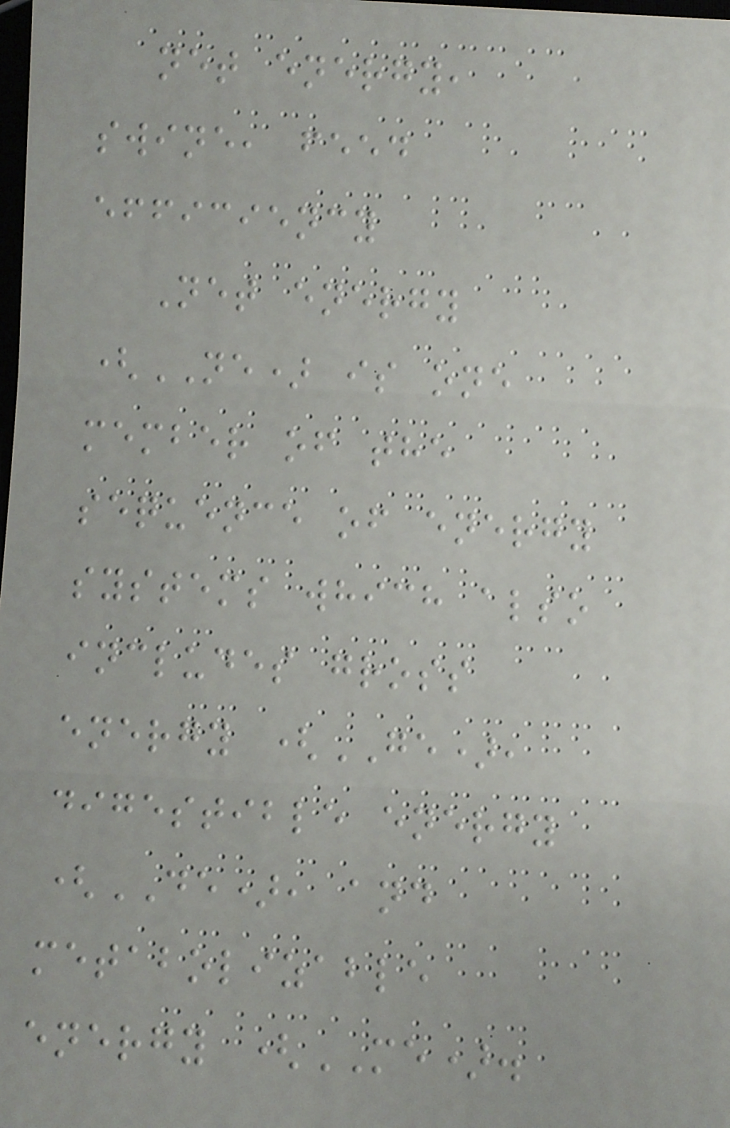net energy,
swine, feed
efficiency
Net energy
(NE) is one
member of the
sequence of energy
systems which also
includes gross
energy (GE),
digestible energy
(DE), and
metabolizable
energy (ME).
